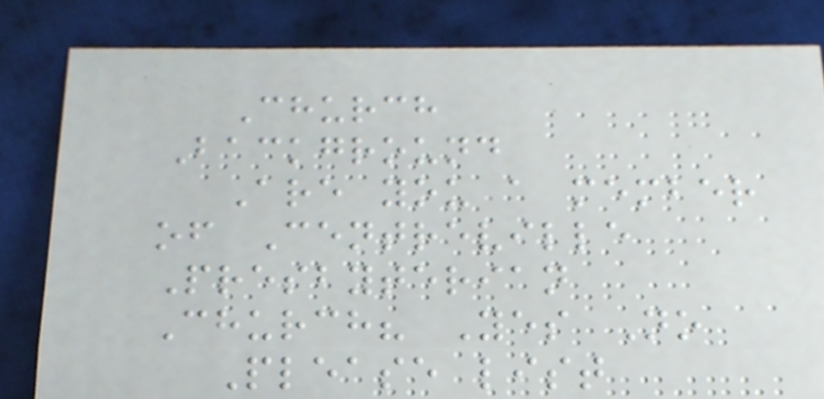Church
Background
Are you a member
of Centreville
Presbyterian
Church? Yes No
Please list
